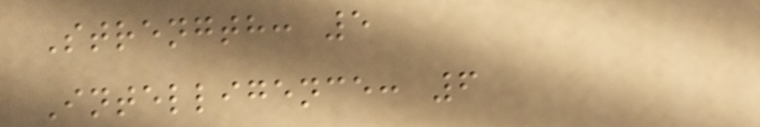Strength: 5
Intelligence: 6
